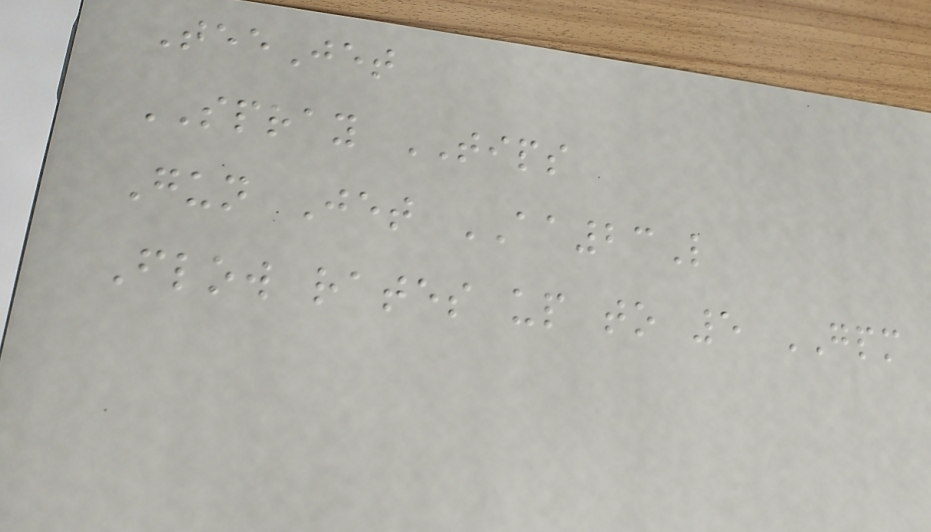TeeJet
SPRAY TIPS
Gun Jet AA23L
Flow rates up to 5 GPM
